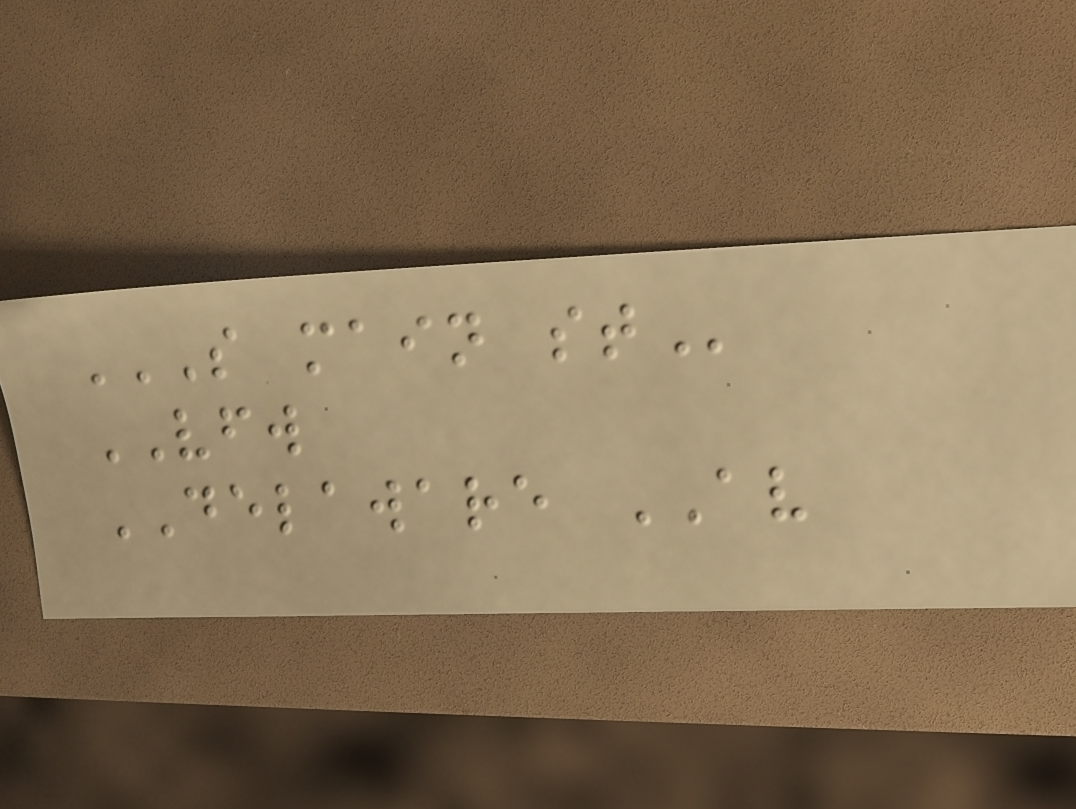S MAIN ST
VFW
DELAWARE AV
